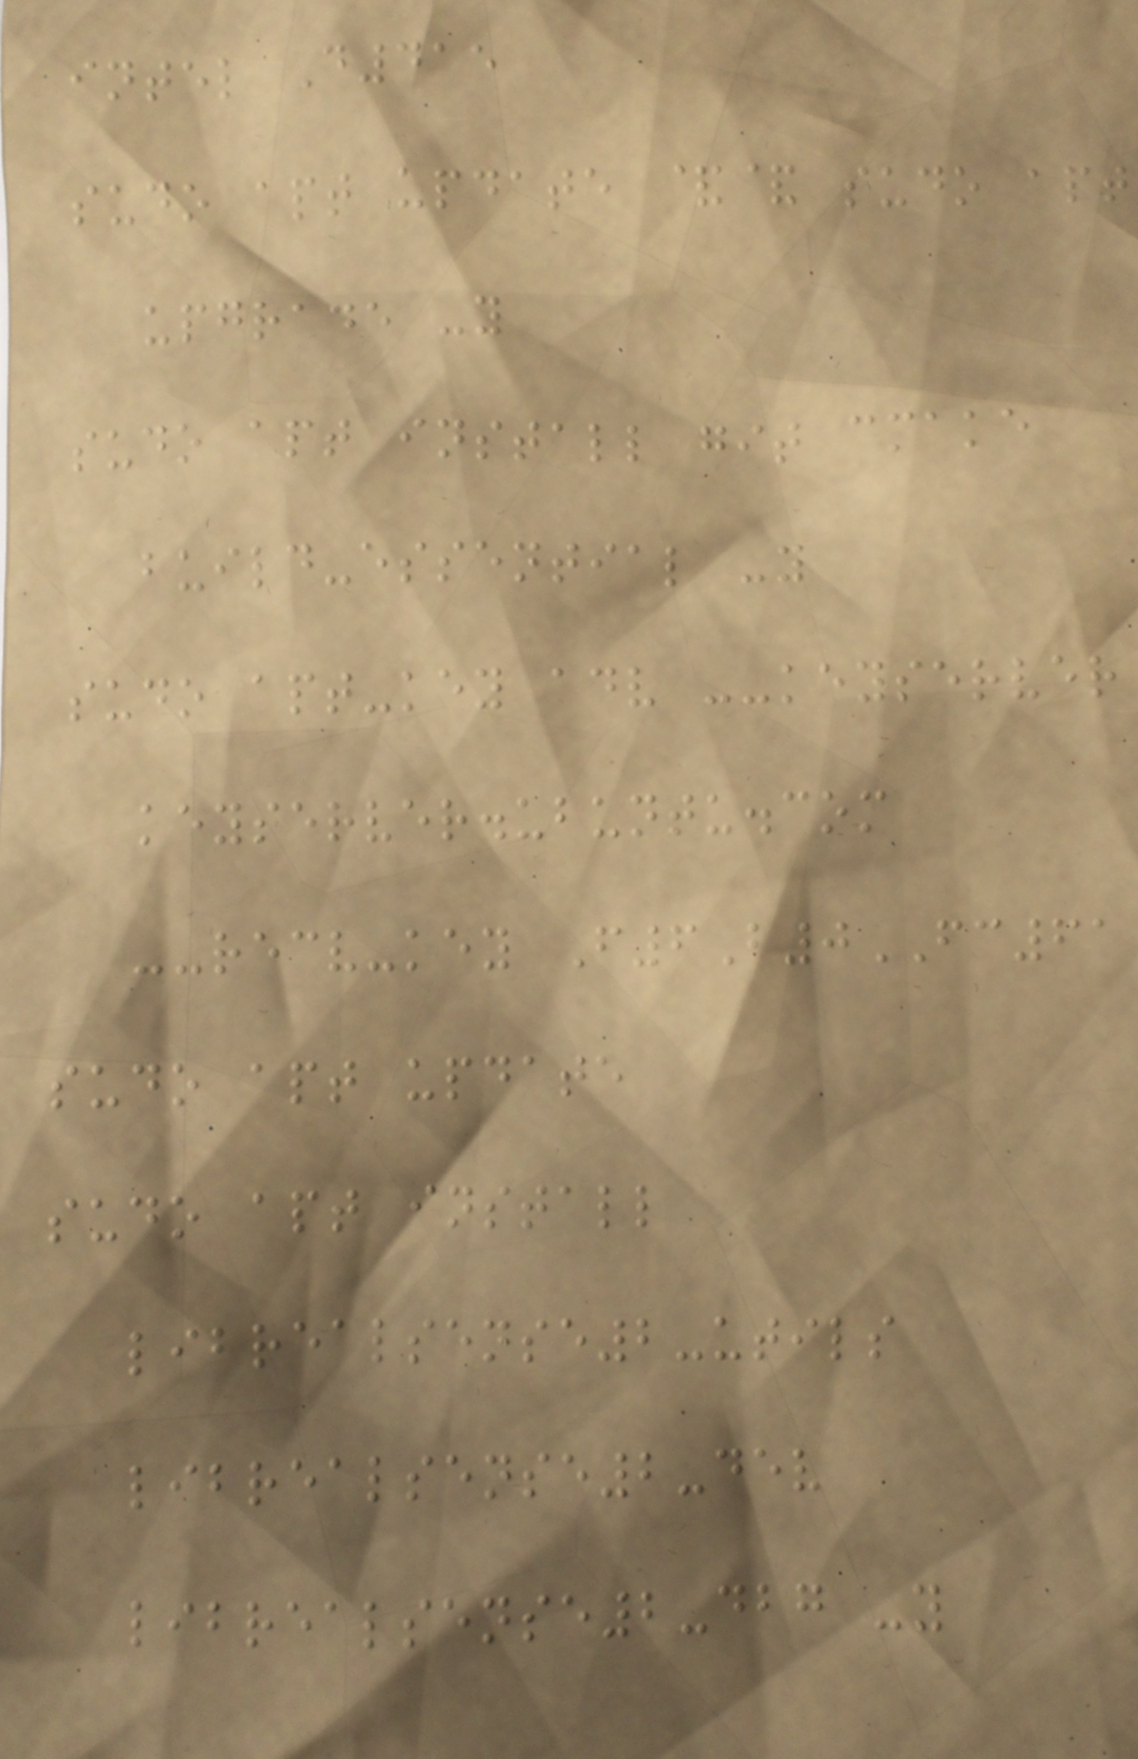intel D415
sudo apt update && sudo apt
upgrade -y
sudo apt install git cmake
build-essential -y
sudo apt-key adv --keyserver
keyserver.ubuntu.com
--recv-key F6B0FC61
sudo apt update
sudo apt install
librealsense2-utils
librealsense2-dev
librealsense2-dbg -y
